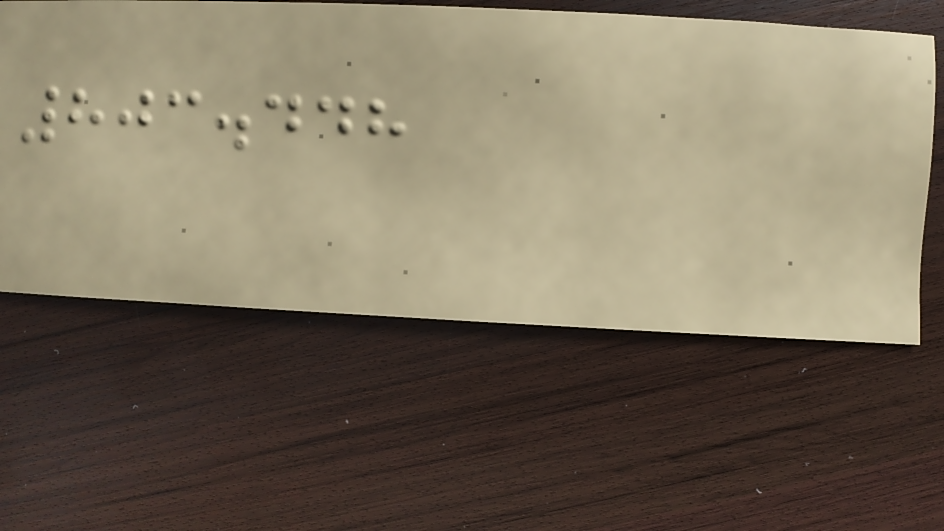803.448
